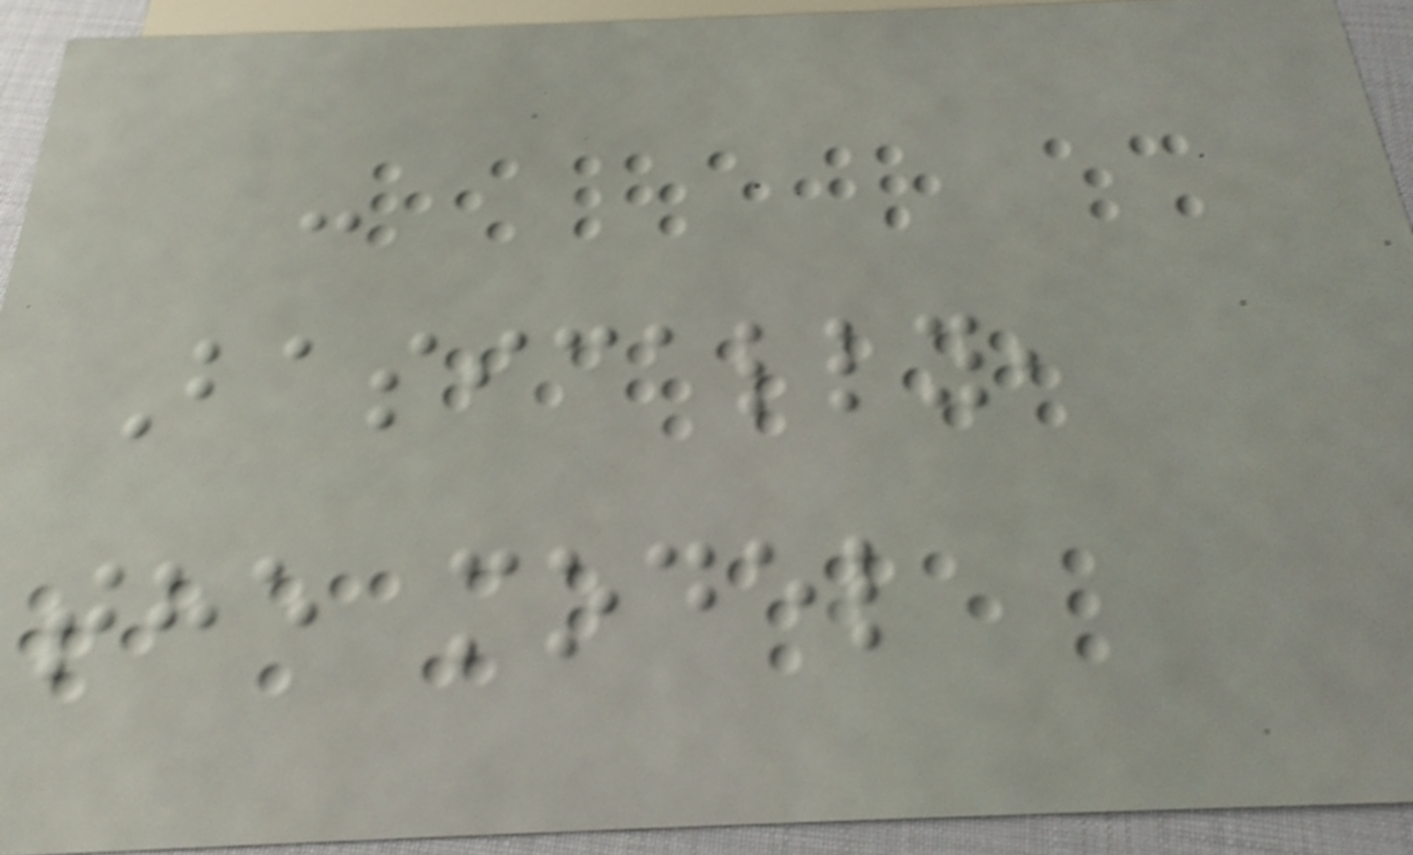-
Basically,
the model
